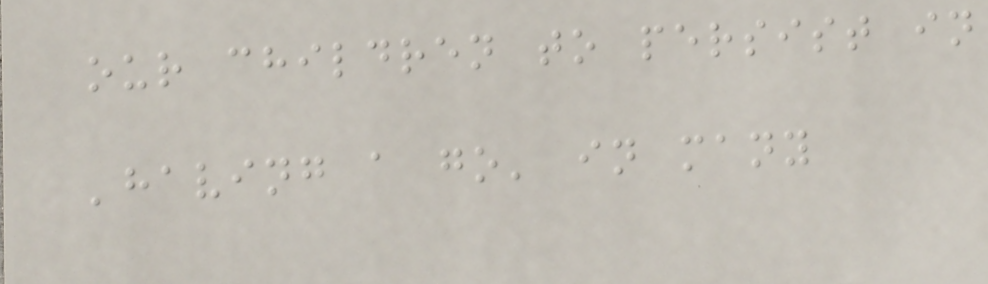our children to persist in
'having a go' in many
